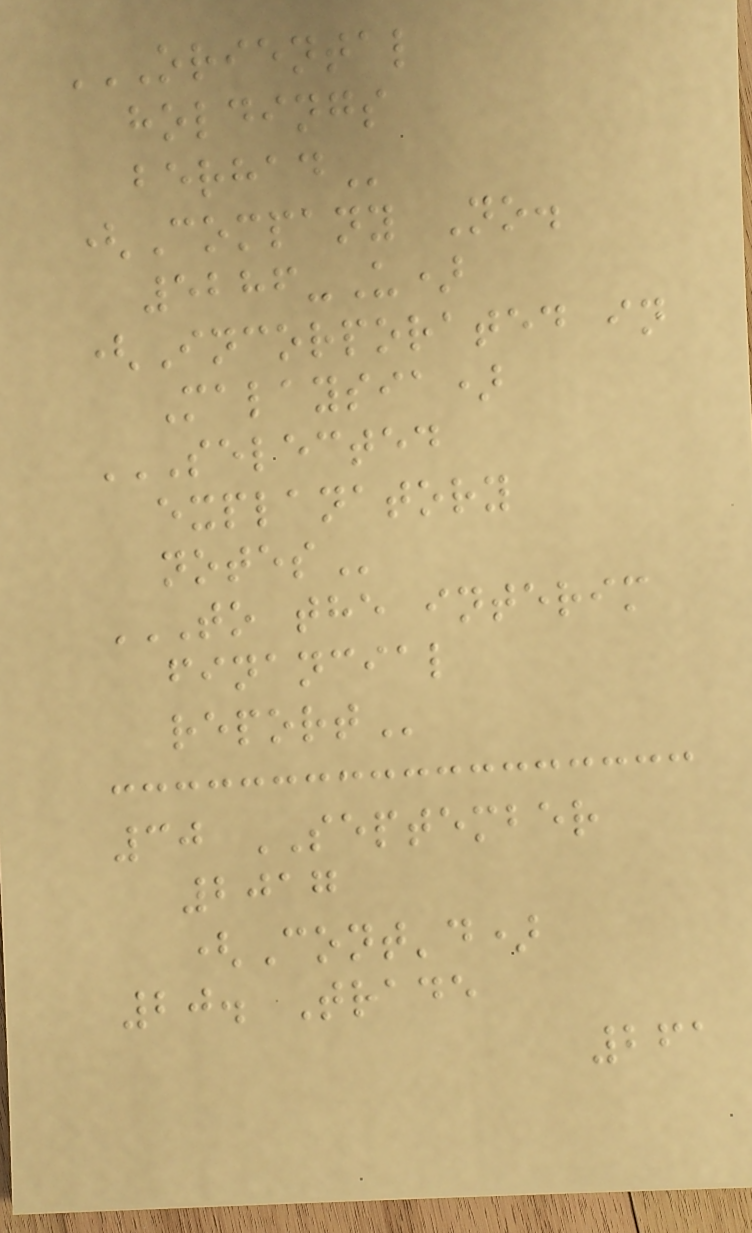ORIENTAL
HOLDINGS
BERHAD
(Company No.
5286-U)
(Incorporated in
Malaysia)
SELECTED
EXPLANATORY
NOTES
TO THE INTERIM
FINANCIAL
REPORT
30 SEPTEMBER
2017
(Cont'd)
20. Trade
261
